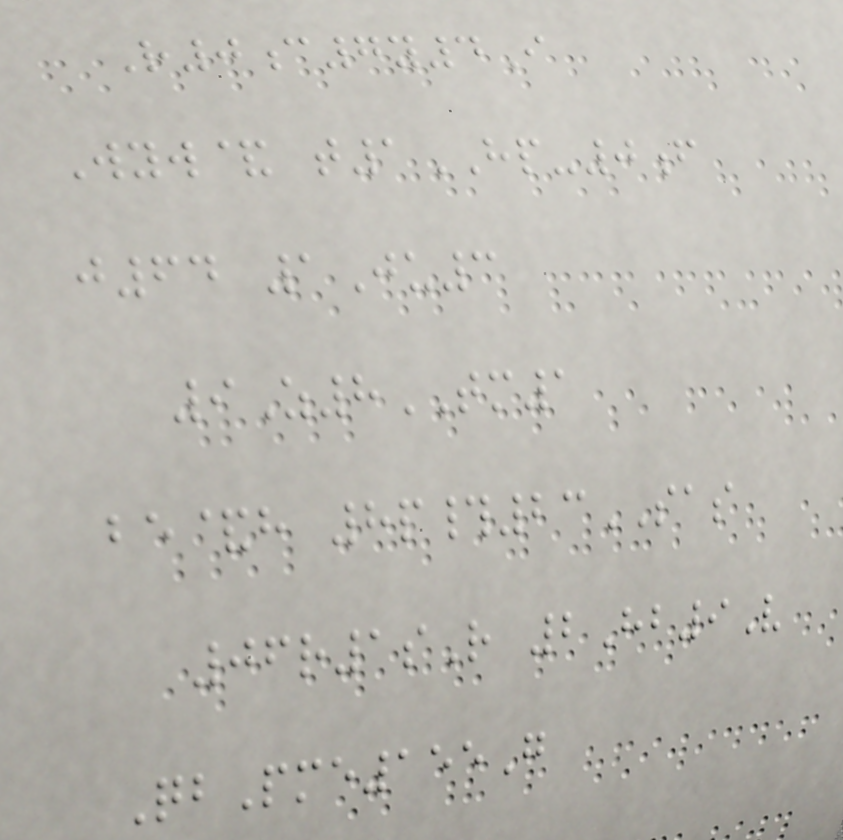R0c7y4I
Wyw& t1HP-0f
j64 1Ju3
9Z8TM1
be&h 8p#23SAS
06r1sR 2Hb9V
QbPme155G
